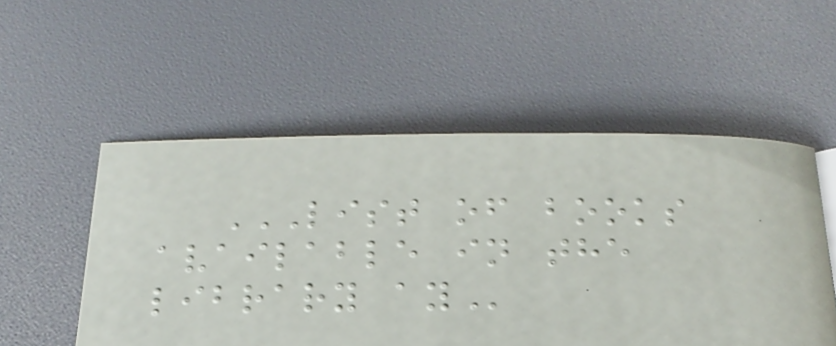LIST OF BOOKS
AVAILABLE IN THE
LIBRARY AY
